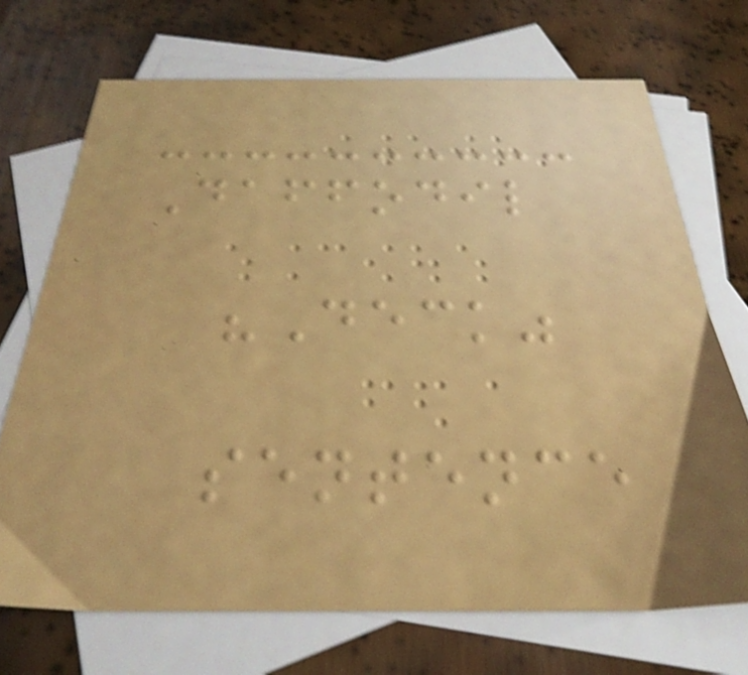Daffodil
"Deck"
sentence
